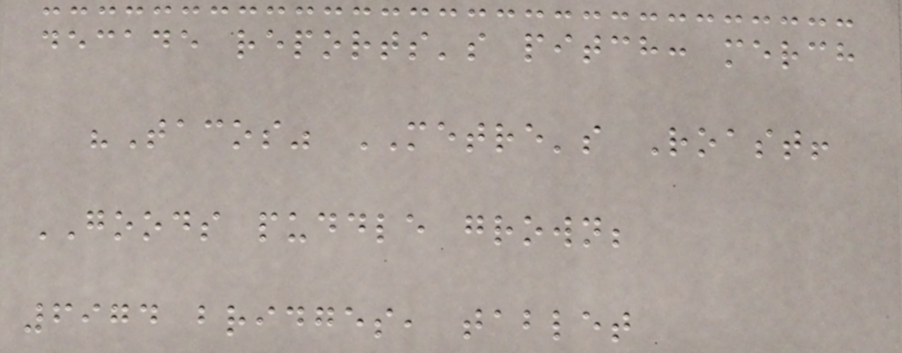decade reports's pitch: merch
"Tacos" METRE's Roast!
GOODS puddle grown;
6974 bridges, tablet
